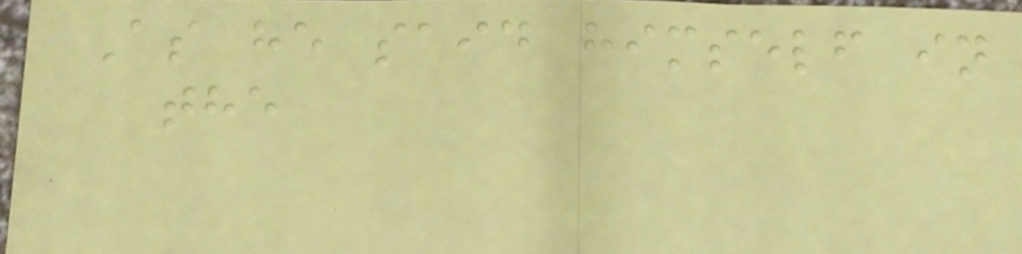As he said himself in
the
